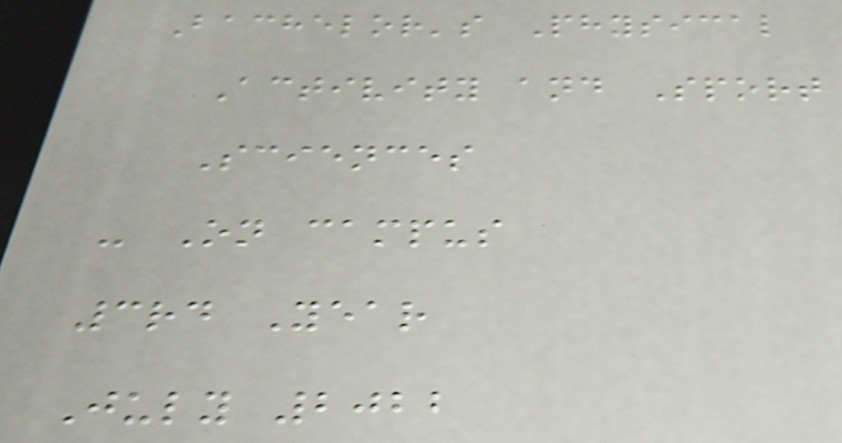Bachelor's Physical
Activity and Sport
Sciences
- On campus
3rd Year
July 2022
